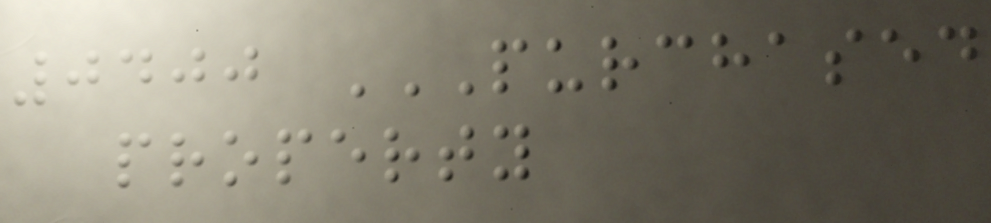0400 PURCHASED
PROPERTY
